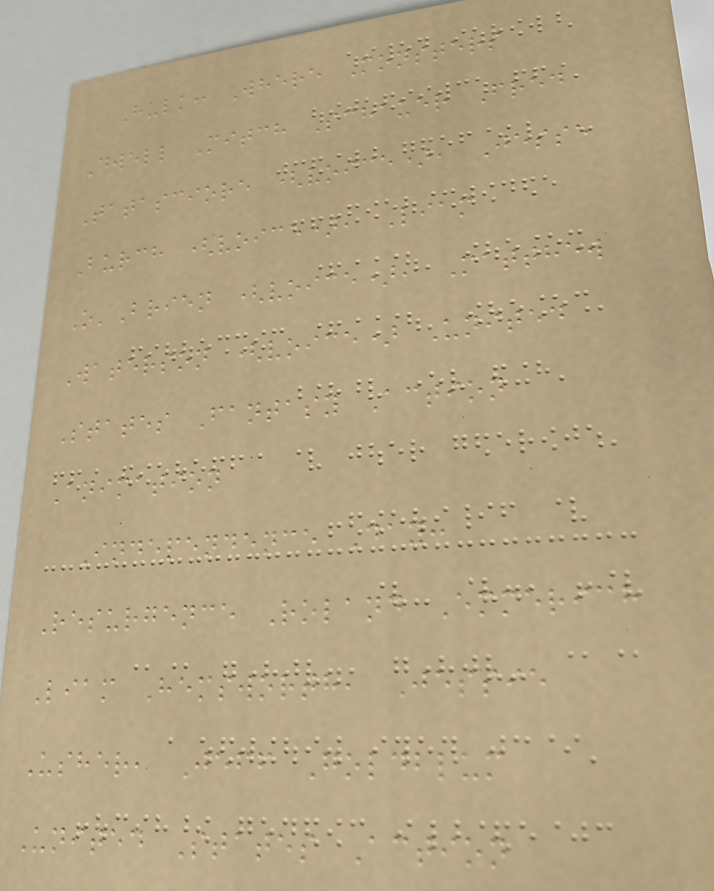Hulk: Where Monsters
Dwell Mitch Schauer Fred
Tatasciore (voice), Jesse
Burch (voice), Liam
O'Brien (voice), Matthew
Waterson (voice) United
States Fantasy Action
Animation
Independence Day:
Resurgence Roland Emmerich
Liam Hemsworth, Jessie
Usher, Jeff Goldblum
United States Action
